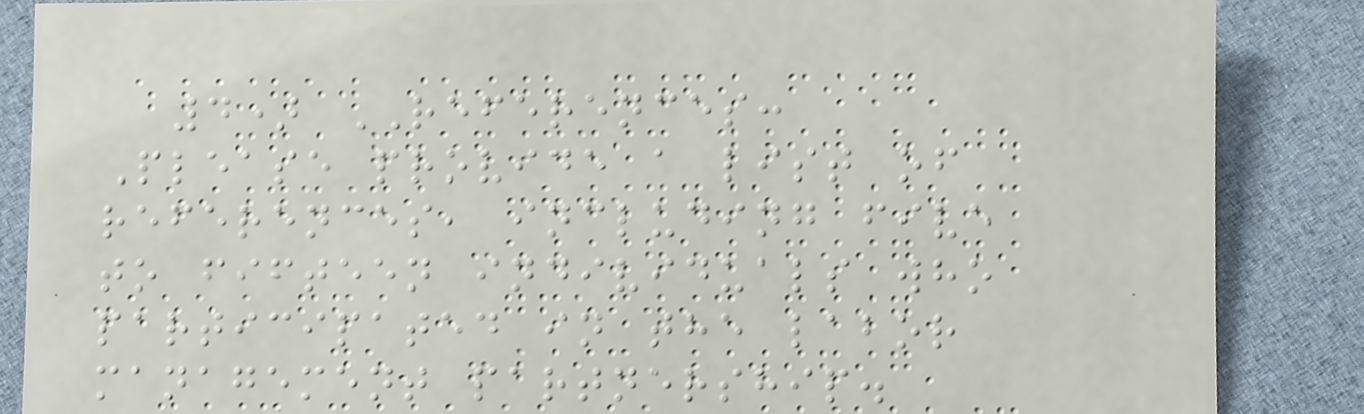4) REFERENCES:
Please provide a list of
references, including five
to fifteen individuals who
participated in the labor
management partnership.
